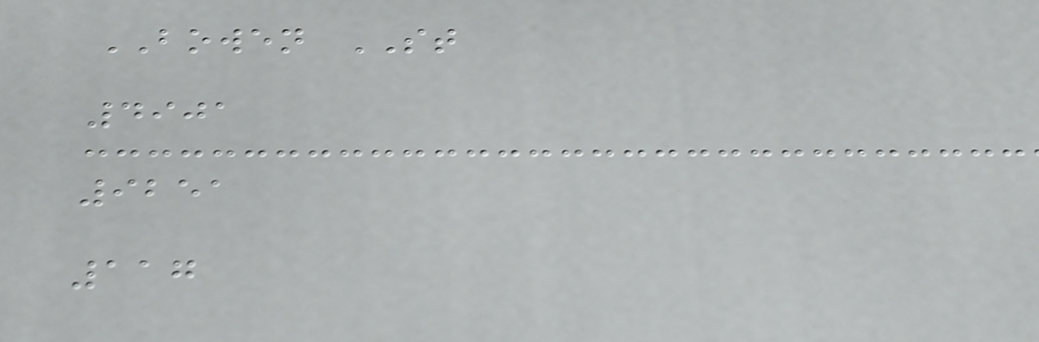BOWEN ST
4901
9251
117
